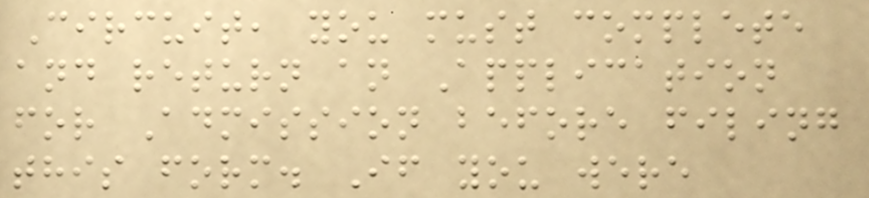Circuit, you must complete
and return an Application
for Admission before filing
this form. If you were
